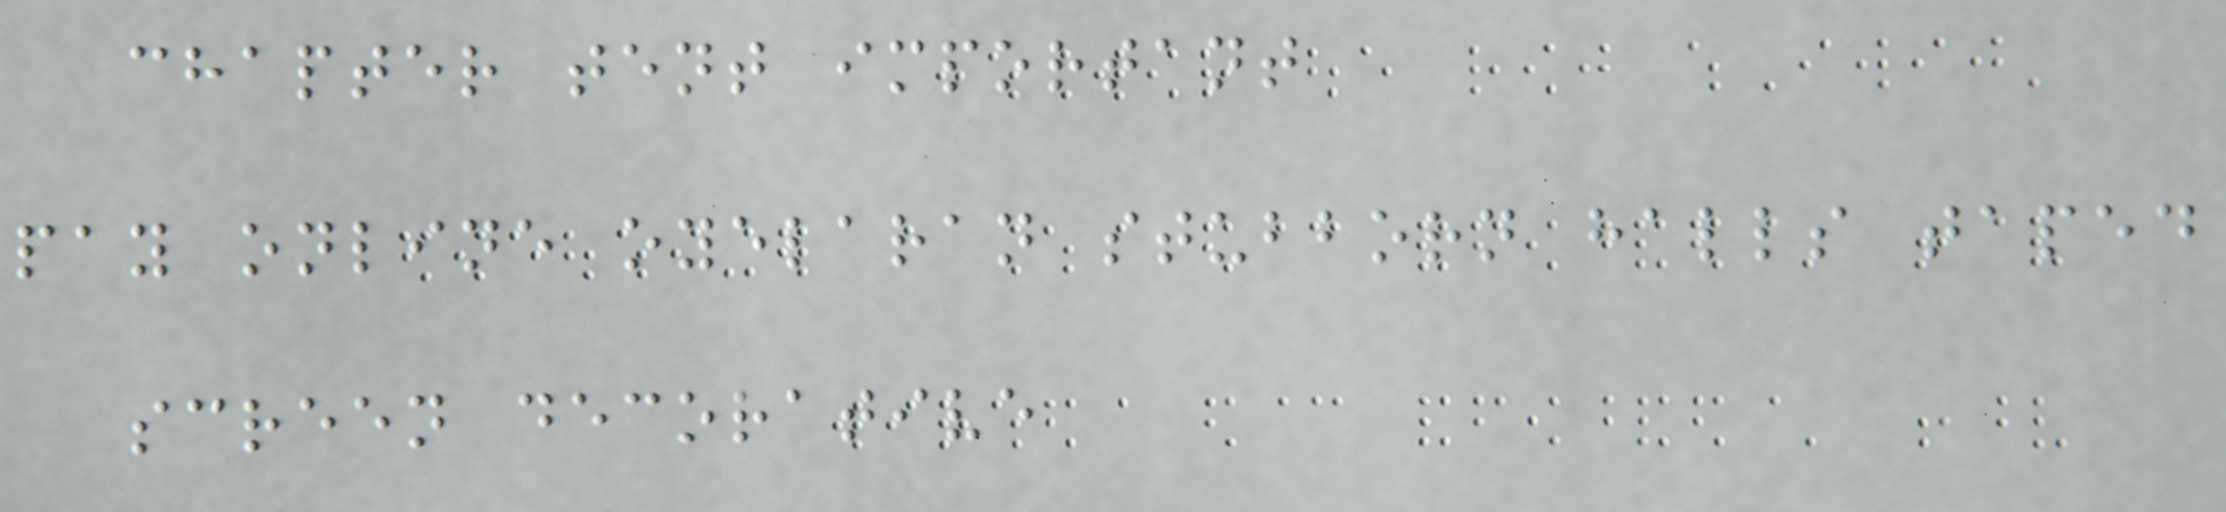chapter tent important
pay online oyelaran stubborn halls taped
screen decorative
